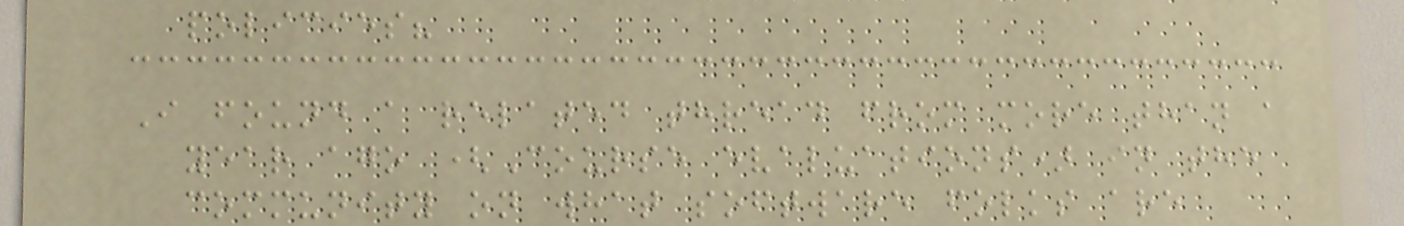policies?
I found a related thread from more than a
year ago (Course evaluations) in the
community on what software folks are
